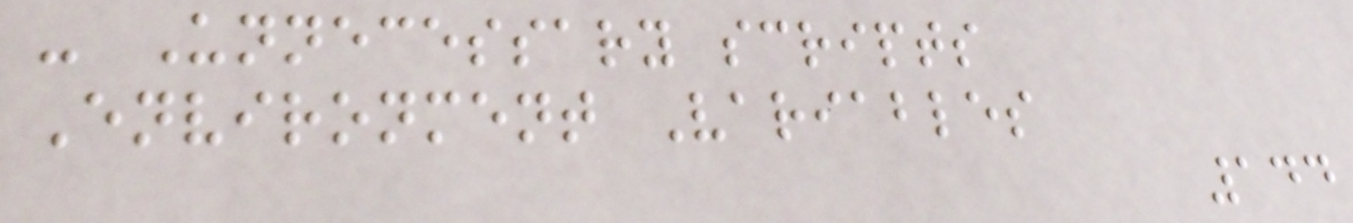- Unnecessary scripts
Environment Variables
144
